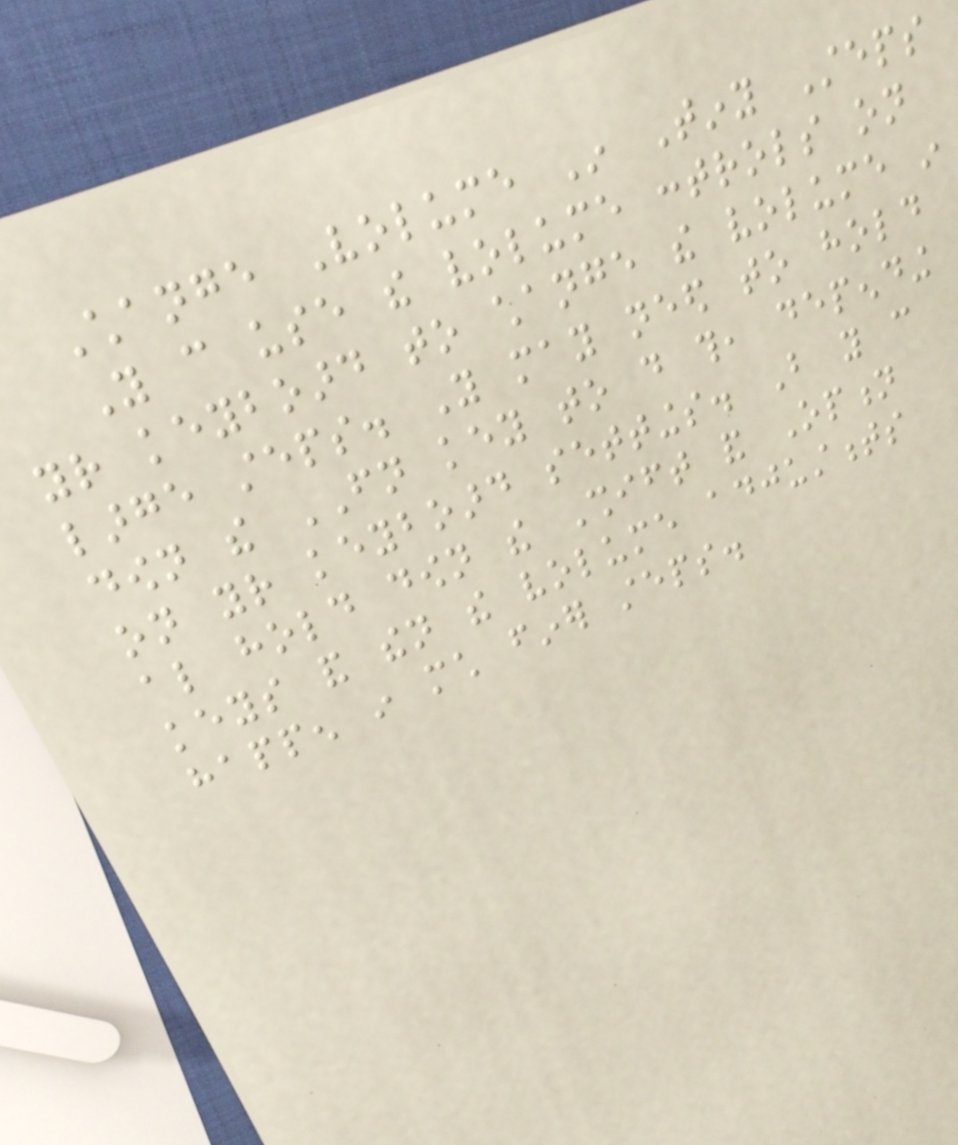Change Volume In Tiny Steps
You can use the volume controls on
your keyboard to change the volume in
large steps. You may need to hold
down the FN key to do this, depending
on your keyboard settings. But you can
also hold down the Shift and Option
keys and then the volume adjustments
happen in much finer steps.
